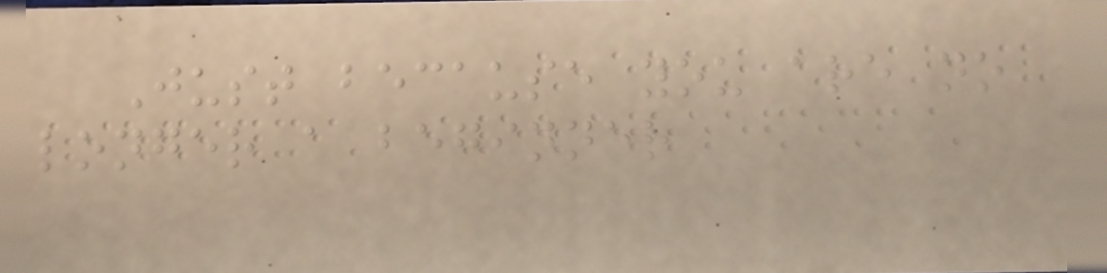Just because you are no
longer a beginner
